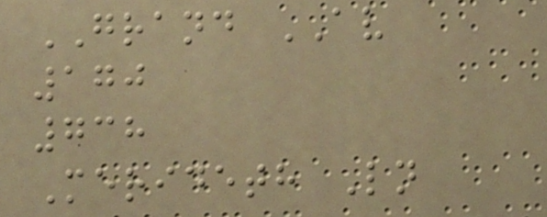GRAND AV
170
738
Merideth Ln
